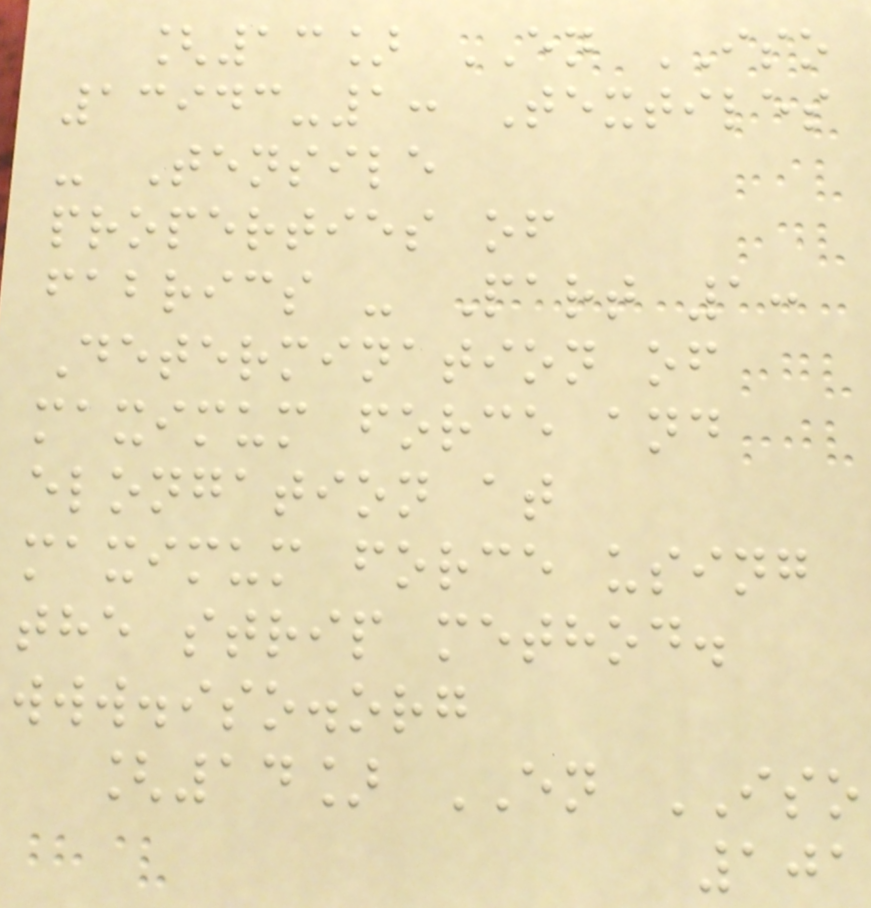[13] EN ISO
13943-1: Textiles
- Tensile
properties of
fabrics - Part 1:
Determination of
maximum force and
elongation at
maximum force using
the strip method.
www.iso.org
[14] EN ISO
101
